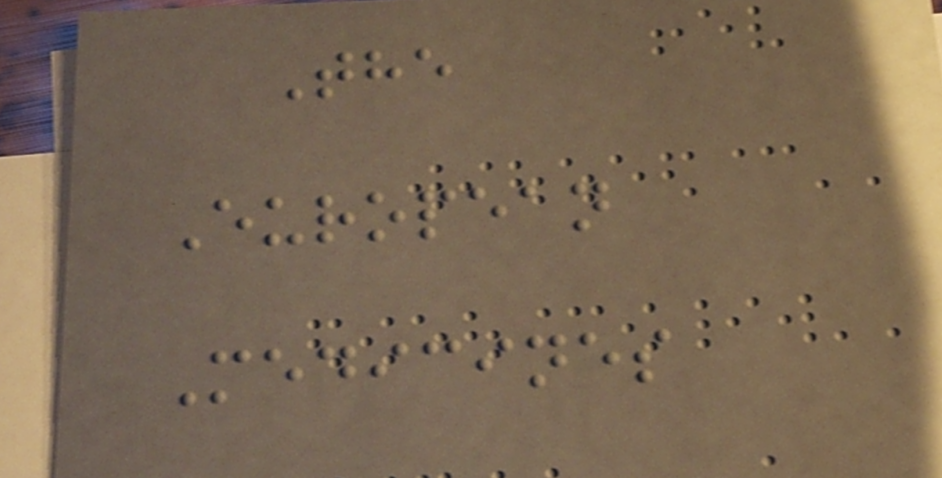The
European
Medicines
